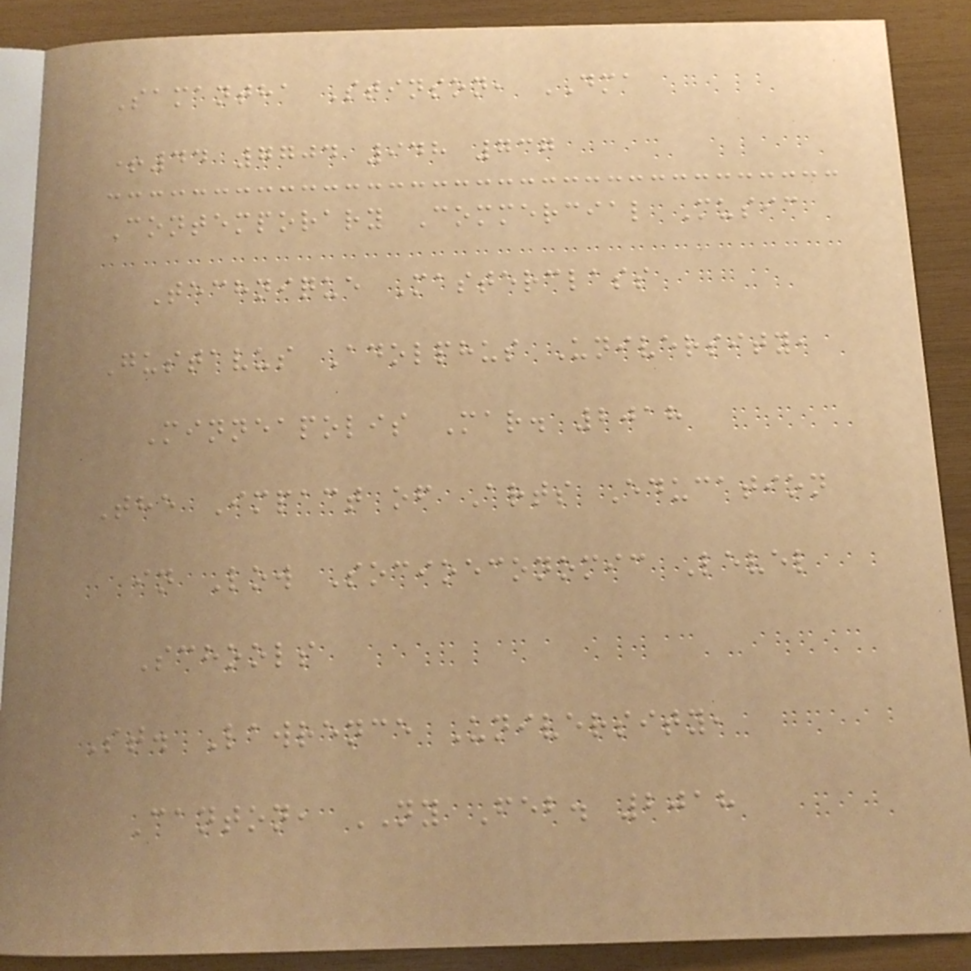Samantha Stinson, DMA
+44 7704 948 737
Contemporary Commercial Music
Technique Masterclass
Gustavus Adolphus University,
Minneapolis Mar. 2018
The Impact of Arts Education
in Low Socioeconomic Level
Schools
St. Lawrence University,
Canton, NY Feb. 2018
